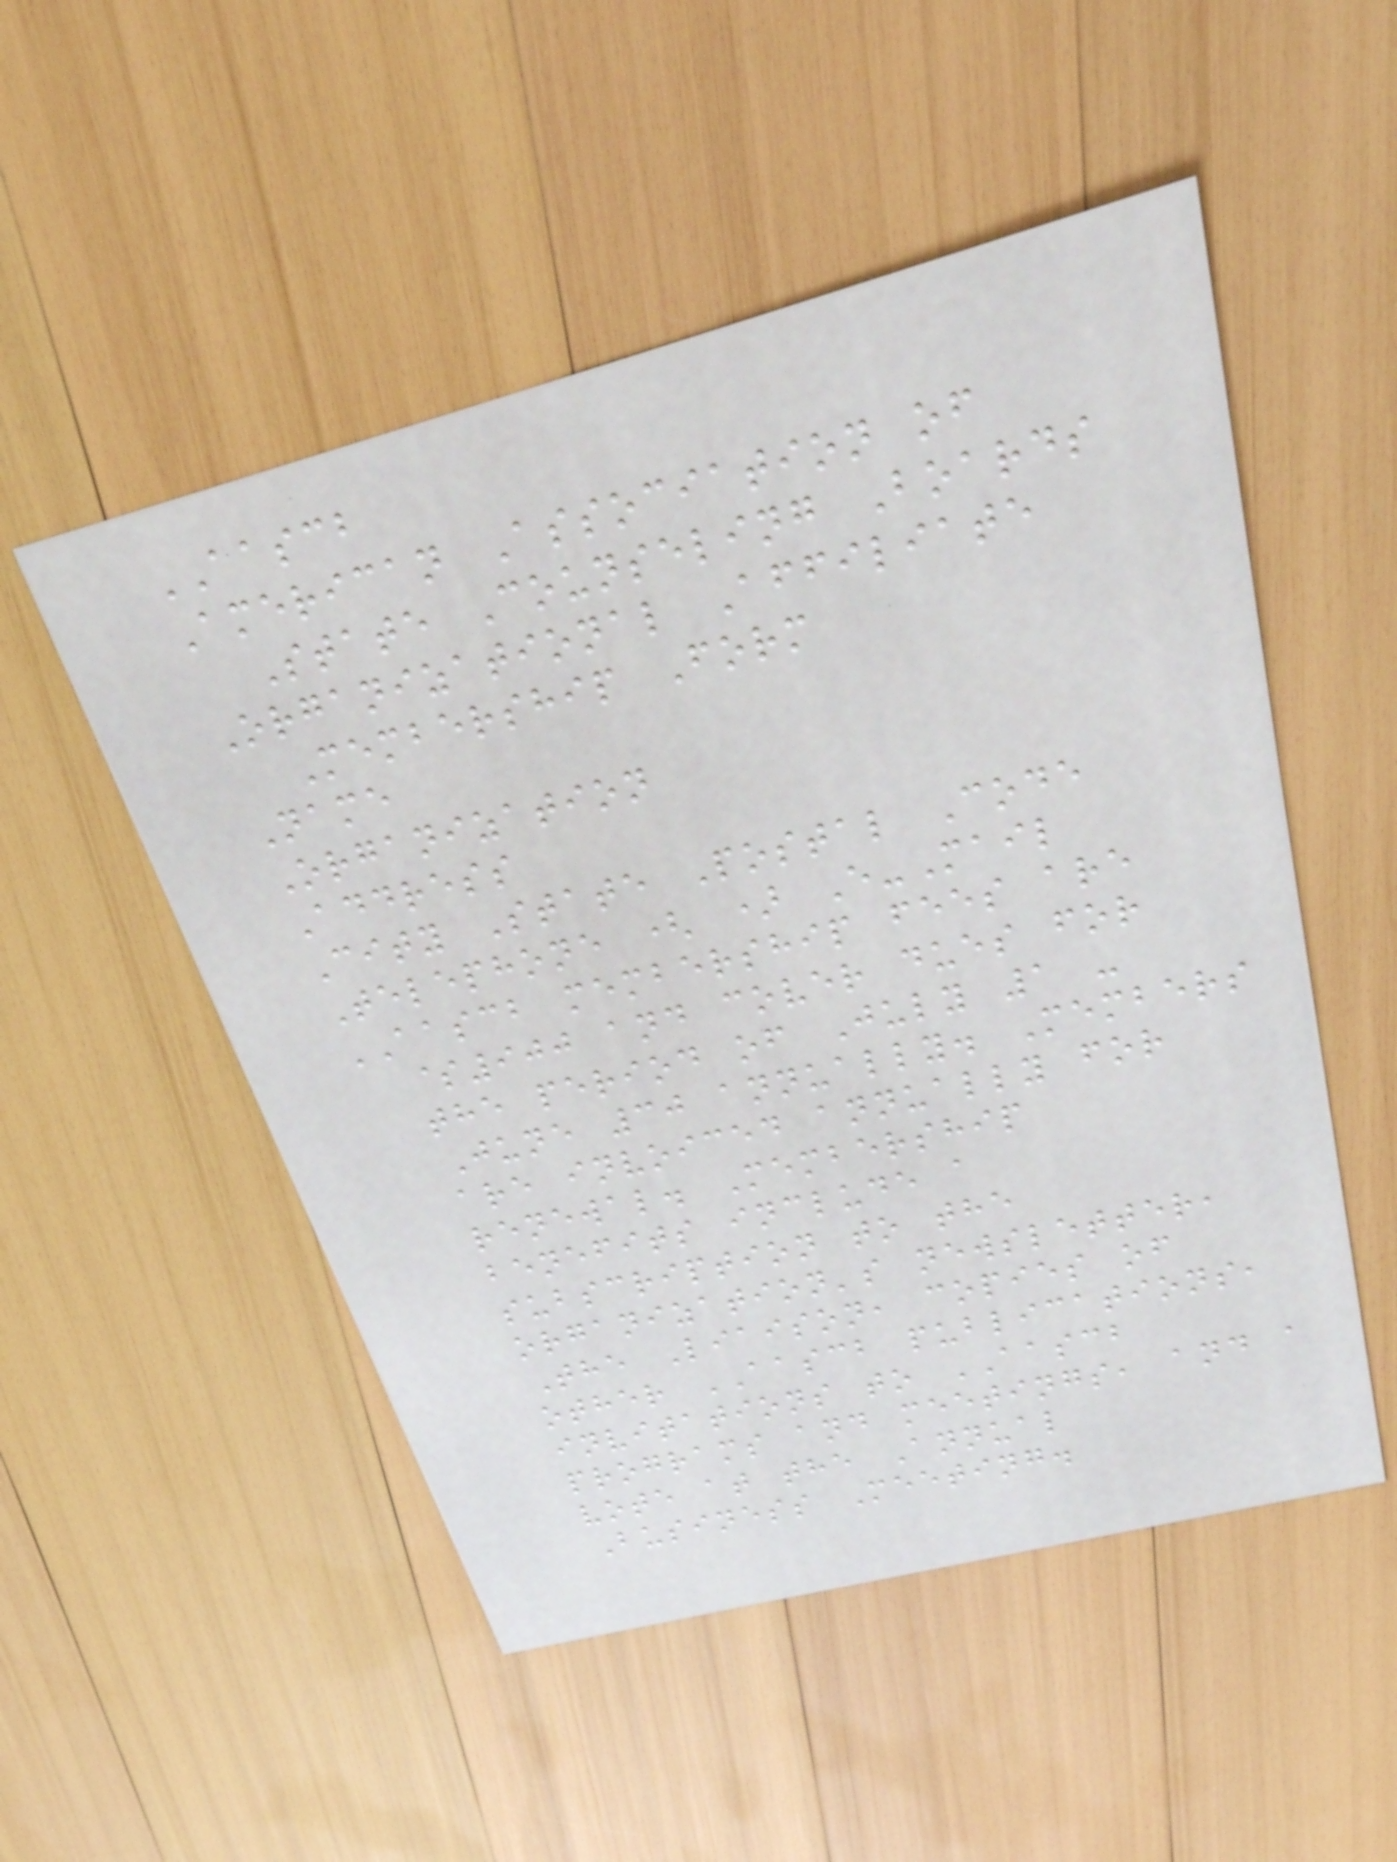AASCB
American Association of
State Counseling Boards
Organizational Affiliate
Membership Form
Name
Organization
Address
City State Postal Code
Telephone ( ) E-Mail
AASCB membership fees are
$900 and cover dues for
the period of July 1 -
June 30 annually. Members
are invoiced annually for
renewal. Membership
benefits include a
subscription to the
organization's newsletter,
The Liaison, copies of
other AASCB publications,
invitations to AASCB
programs and meetings, and a
vote at the Annual
Business Meeting.
